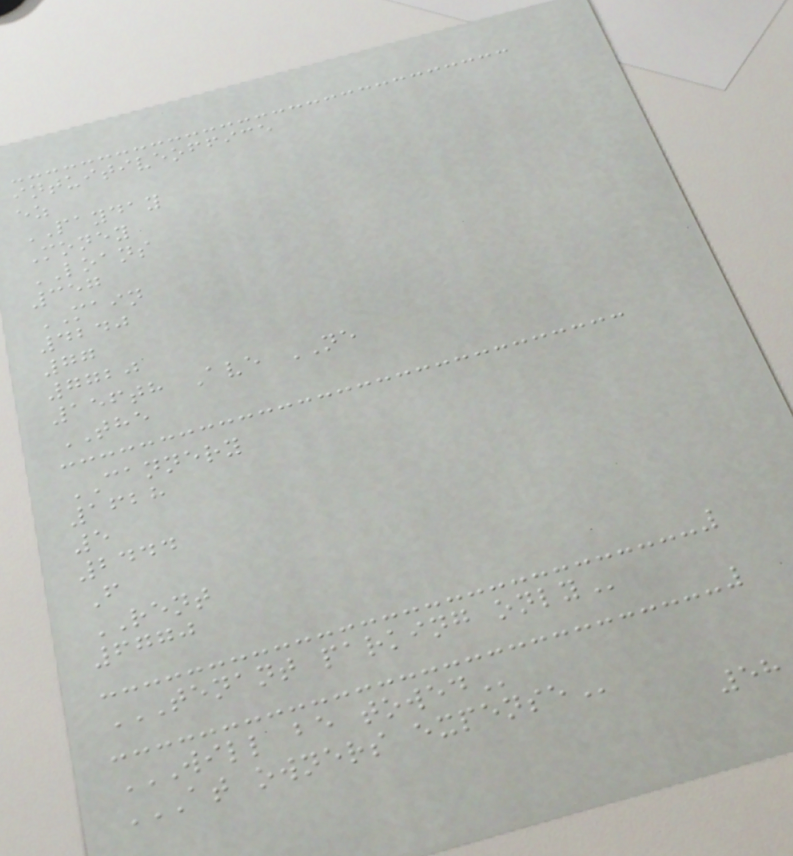intuitiveoffice
ez
PAYDAY
Money
LOANS
357
MAIN
4240
77
7720
156th Ave NE
THE
CANNERY
1628
5
2444
F
RENT
6770
TENANT PARKING ONLY
WILL BE TOWED
AT OWNERS EXPENSE
58
